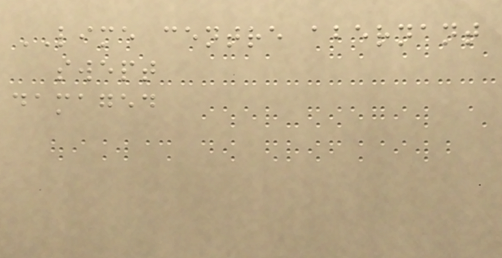LIME centre abernant
swept
damaged
